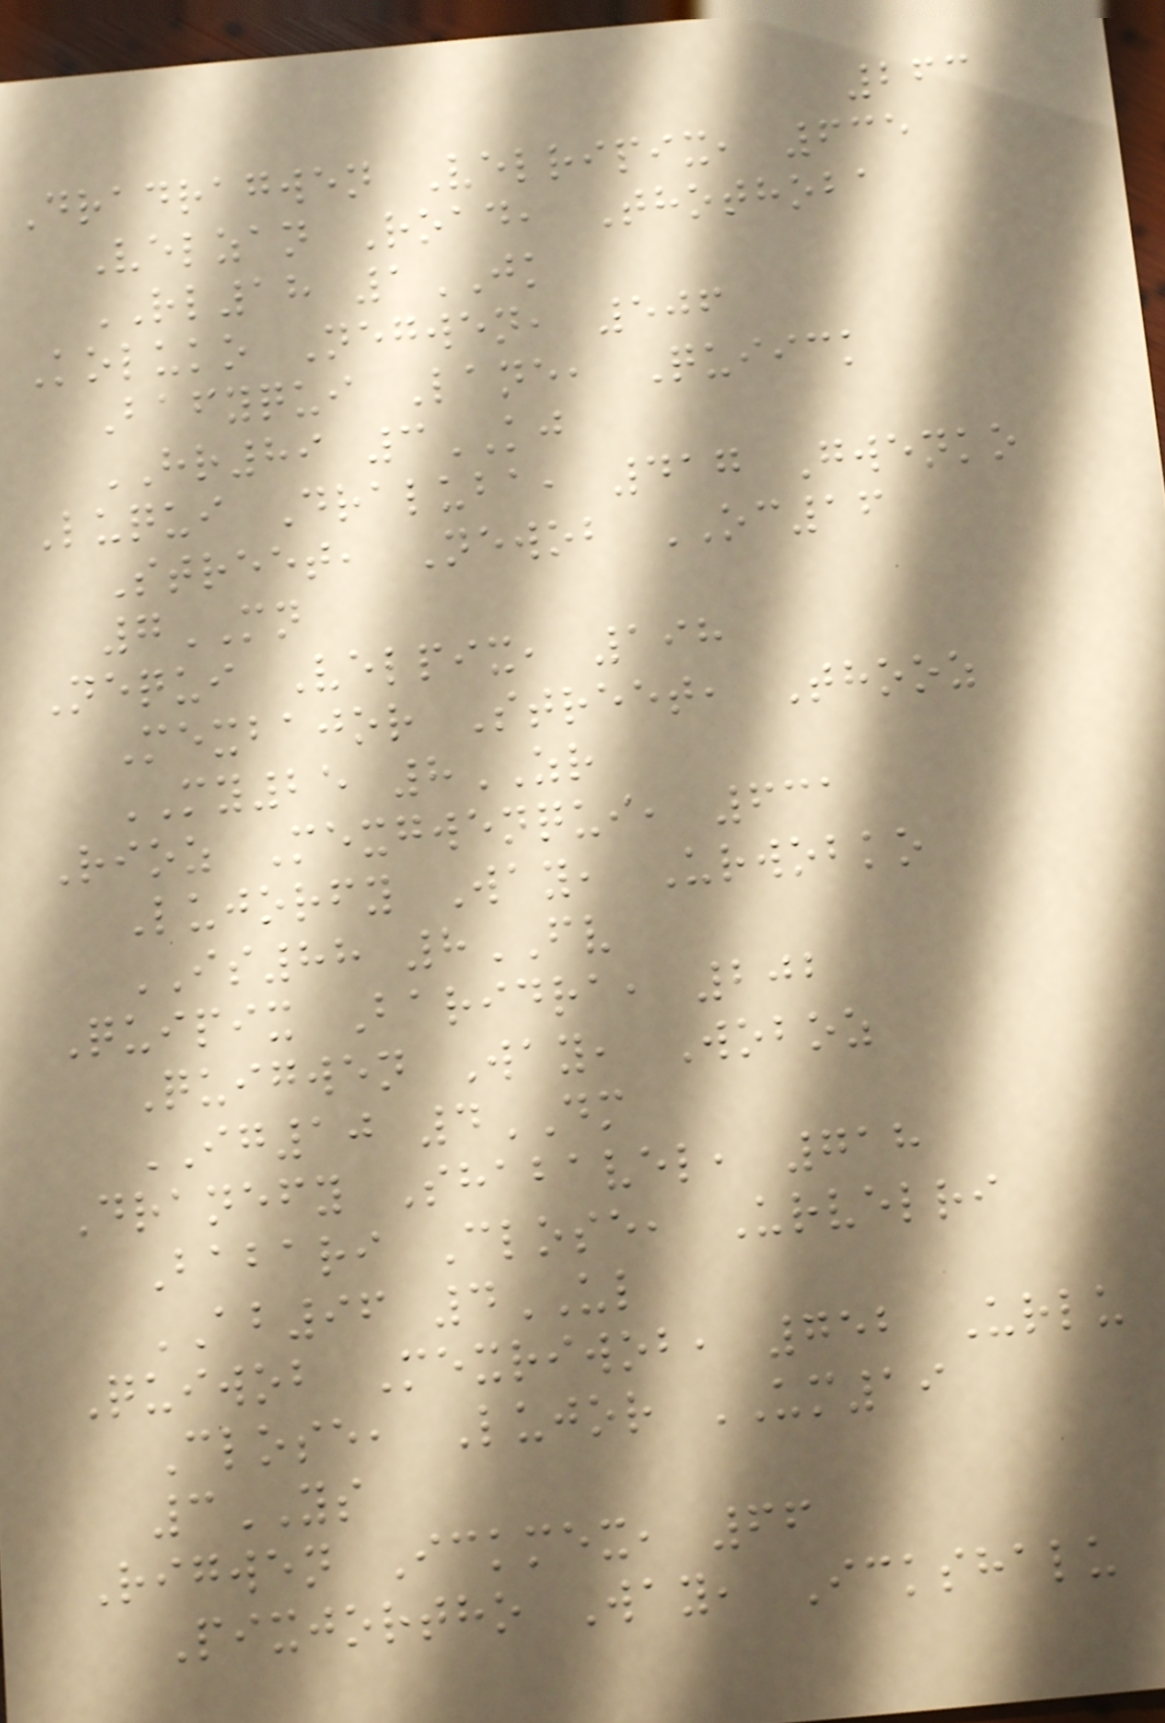263
Dradragwen Velripix, 635
Velzan Road, Thothoba
RL18 1JK
Koluko Negwen, 506
Bafyqui Lane, Quiick
HR89 3KJ
Luqui Draluba, 417 Gwenko
Street, Newob OC16
7MN
Nequi Velpix, 198
Mexbajor Street, Thooz
MY25 8ZR
Rioz Mexgwenqui, 631
Lujorfy Way, Urwobko
IS88 8FV
Quipix Baridra, 202
Quigwen Way, Woboz
IG10 4DM
Dranefy Shabavel, 718
Babari Close, Urvelri
AB96 4UL
Quiwob Mexriwob, 752 Urlu
Close, Lujor UM19
3YS
Rigwen Ickmex, 66
Pixjortho Way, Ickshalu
